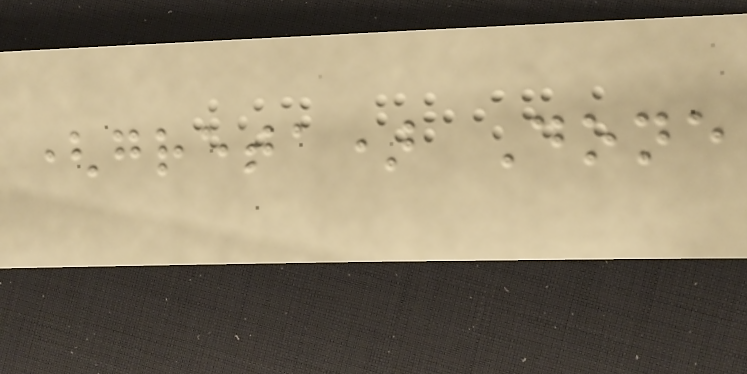(greta) Done
